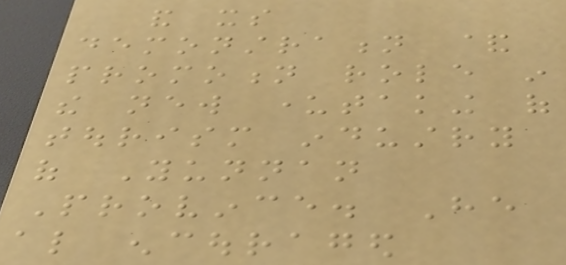and its
demonstration &
promotion role in
the new undertaking of
tourism industry
of Yunnan
Province. He
also encouraged
